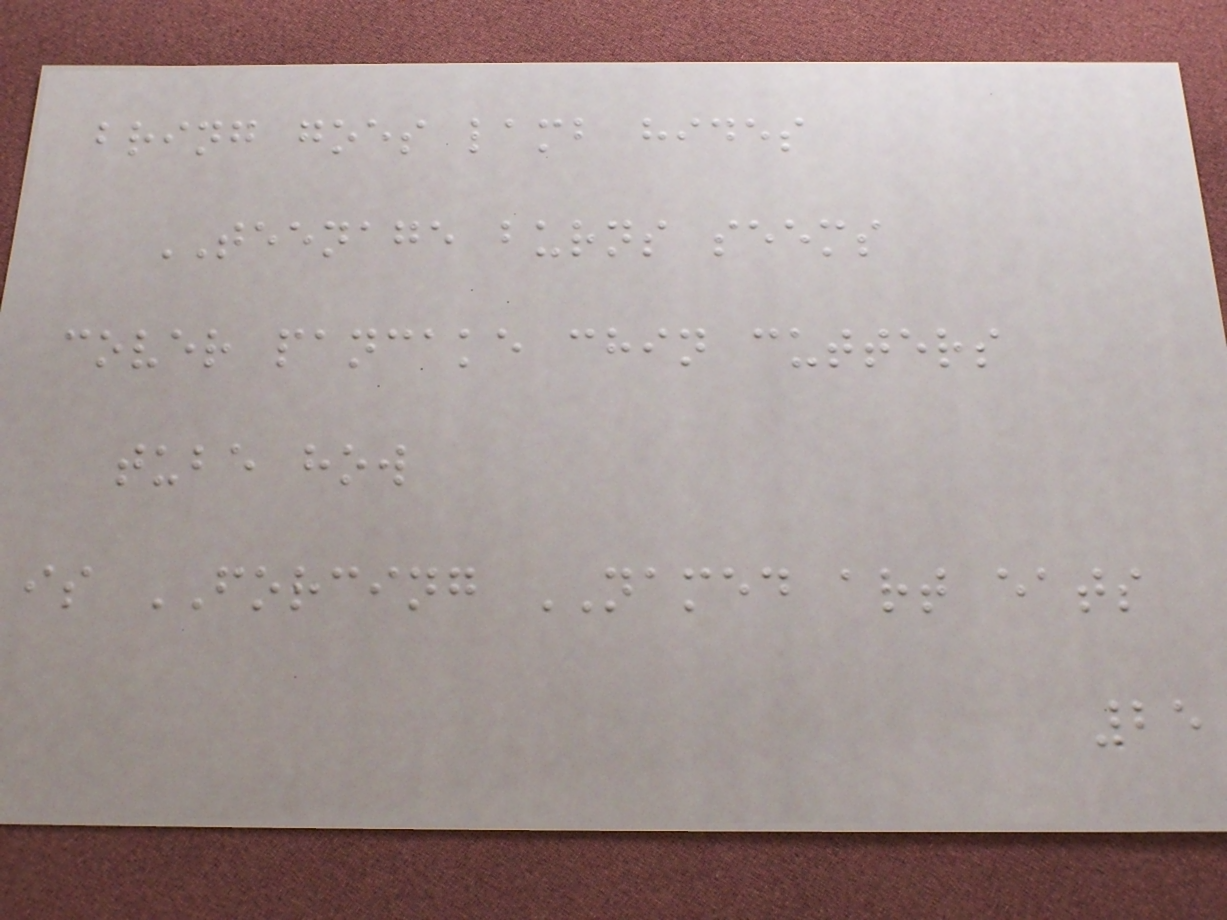bring goes lamb hides
TEENAGE burns seems
cover pancake chin cutters
tube how
is FORCING NAMED art eats
25
